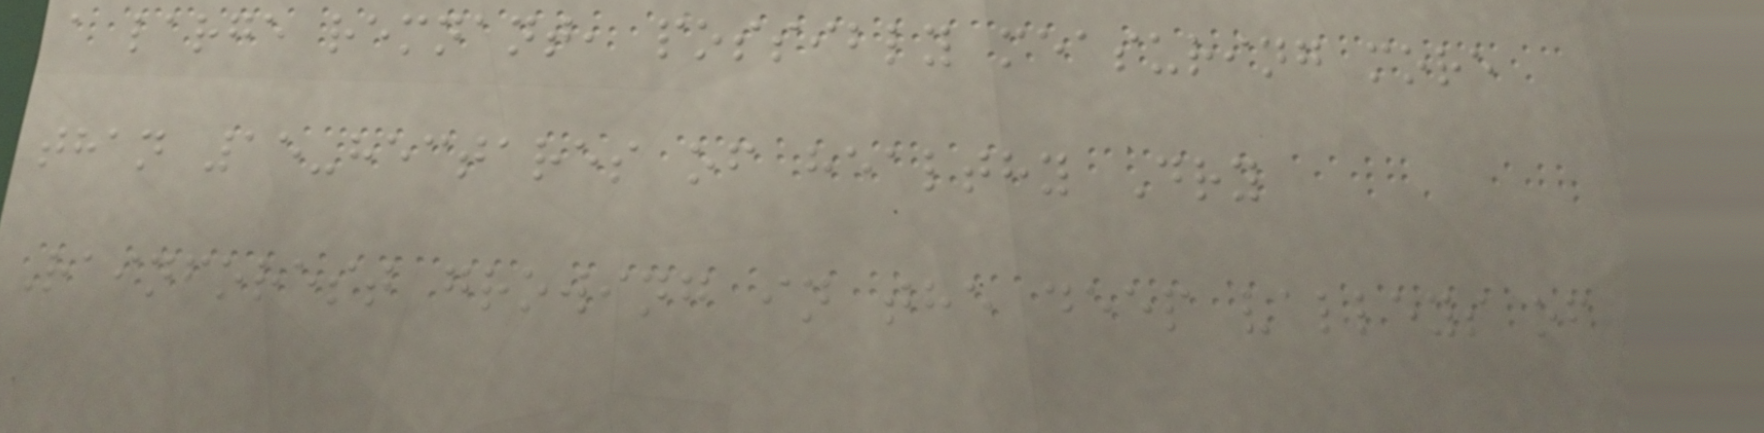a large remnant, possibly measuring more
than 15-hectares of healthy Dry
Rainforest growing in the deep valleys of
